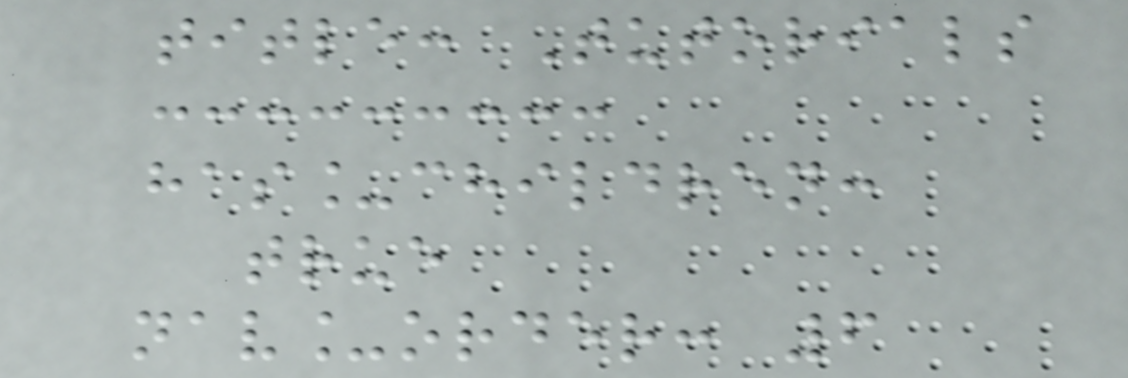title: Tutorials
has_children:
true
nav_order: 6
